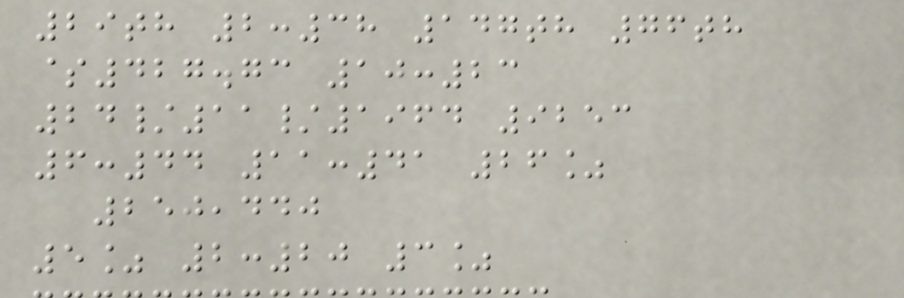29th 2:38 147th 76th
$427.73 10:23
24/11/1964 9253
6:44 11:41 26%
250,440
5% 2:20 3%
